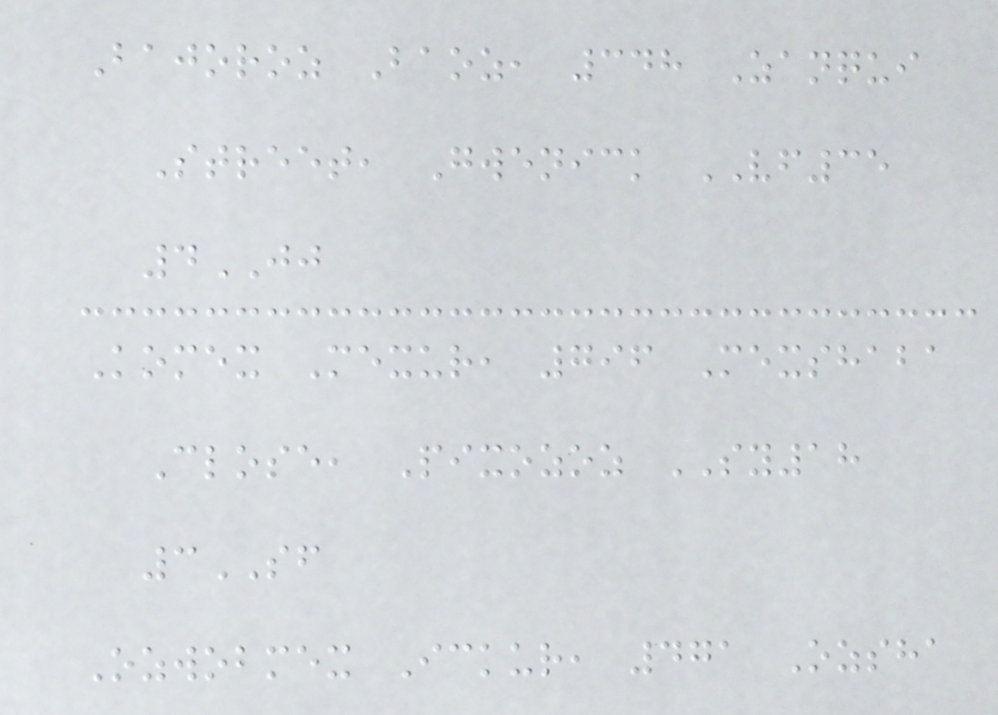Bajoroz Baoz, 348 Zanqui
Street, Gwenick VF35
4JJ
Komex Mexur, 796 Mexshaba
Close, Pixozoz SY18
3SF
Ozwobmex Ickur, 471 Ozsha
